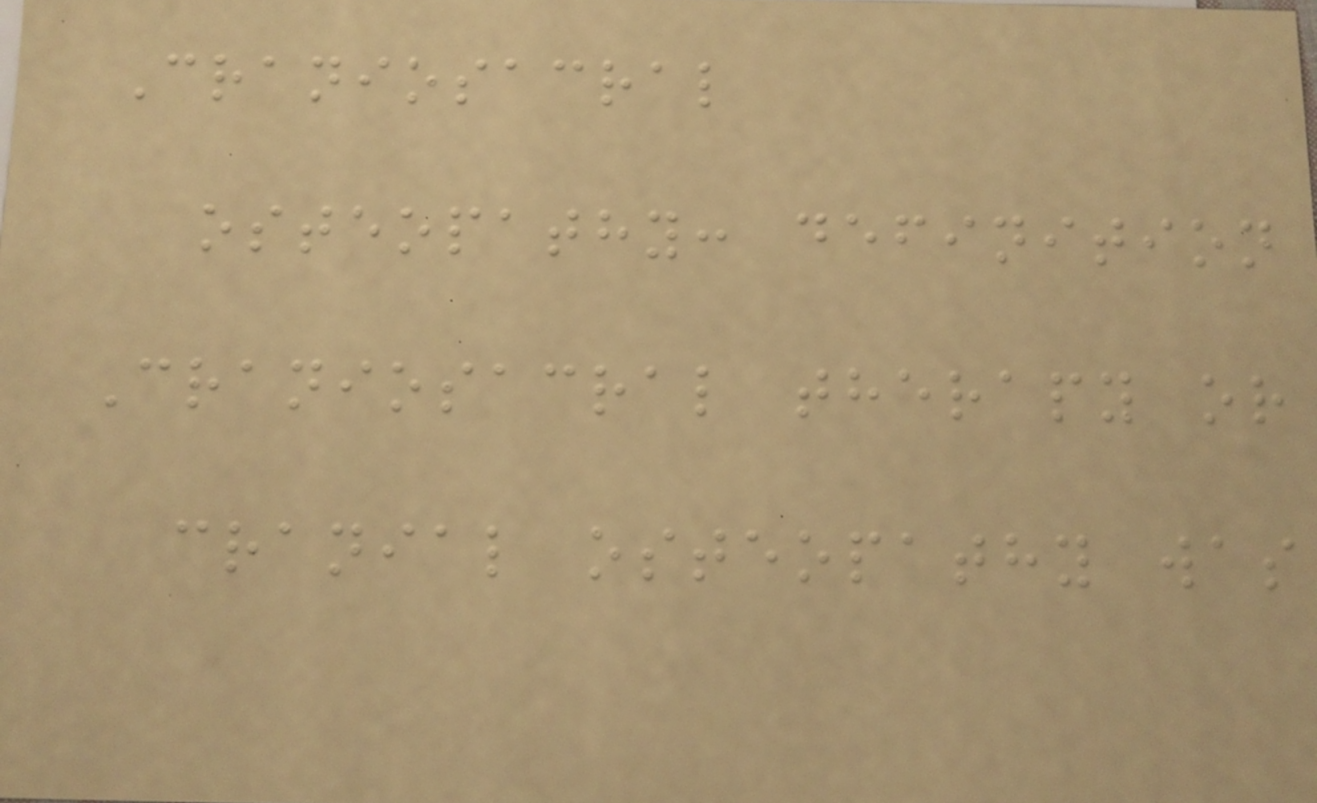Craniosacral
osteopathy: definition
Craniosacral therapy or
cranial osteopathy was
